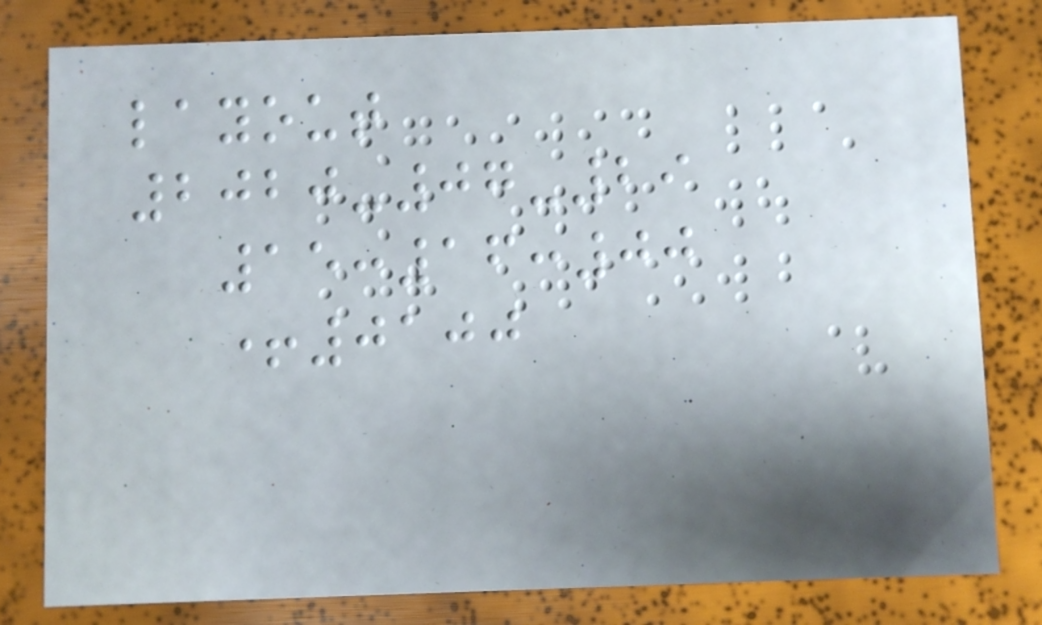layout
2020-07-29
15:16:00
+0100
